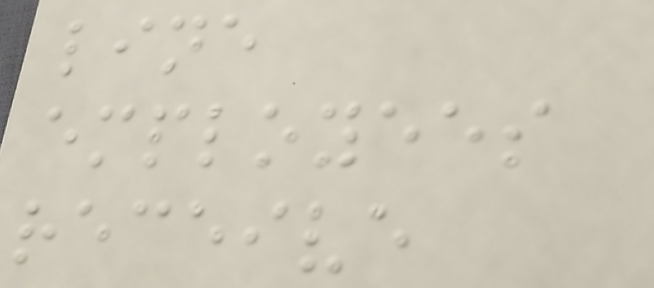line
employees
receive
